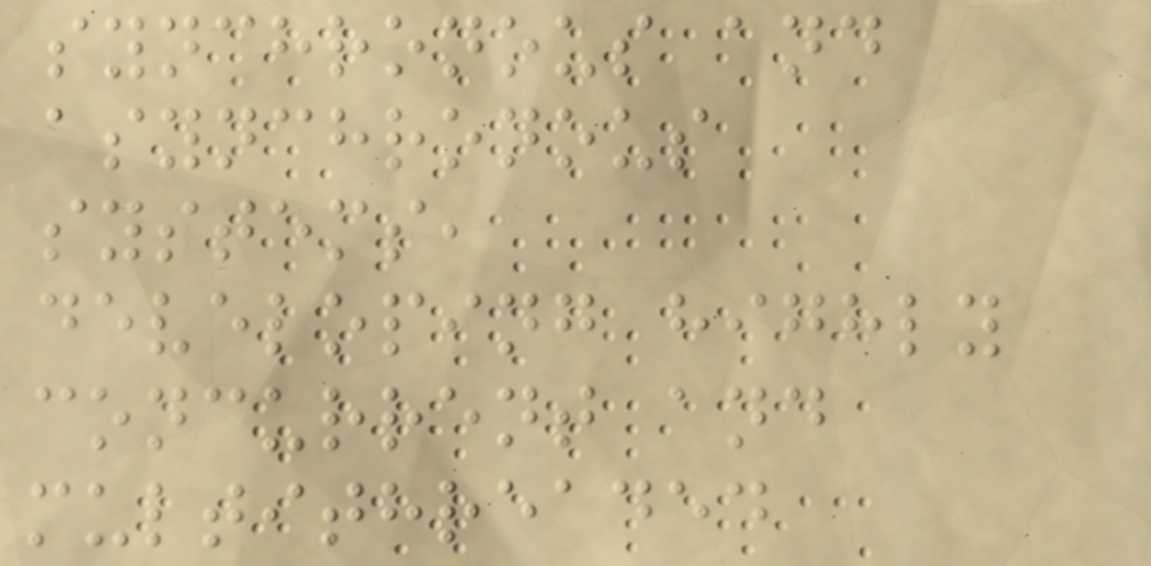synchronous and
asynchronous
systems,
developing highly
concurrent and
multithreaded
